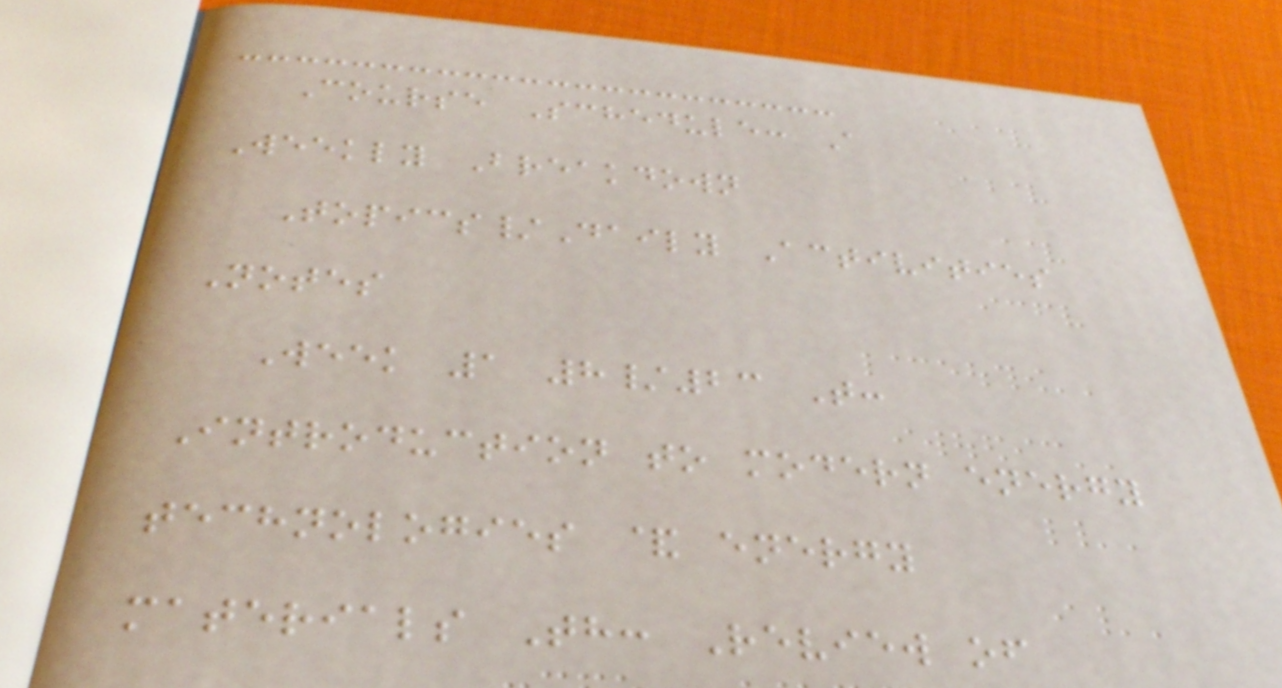Course Schedule: A
Weekly Breakdown
Topics/Daily Activities
Notes
Week 1 8/23 T:
Introduction to modern energy
technologies & energy
materials Th: Review of
